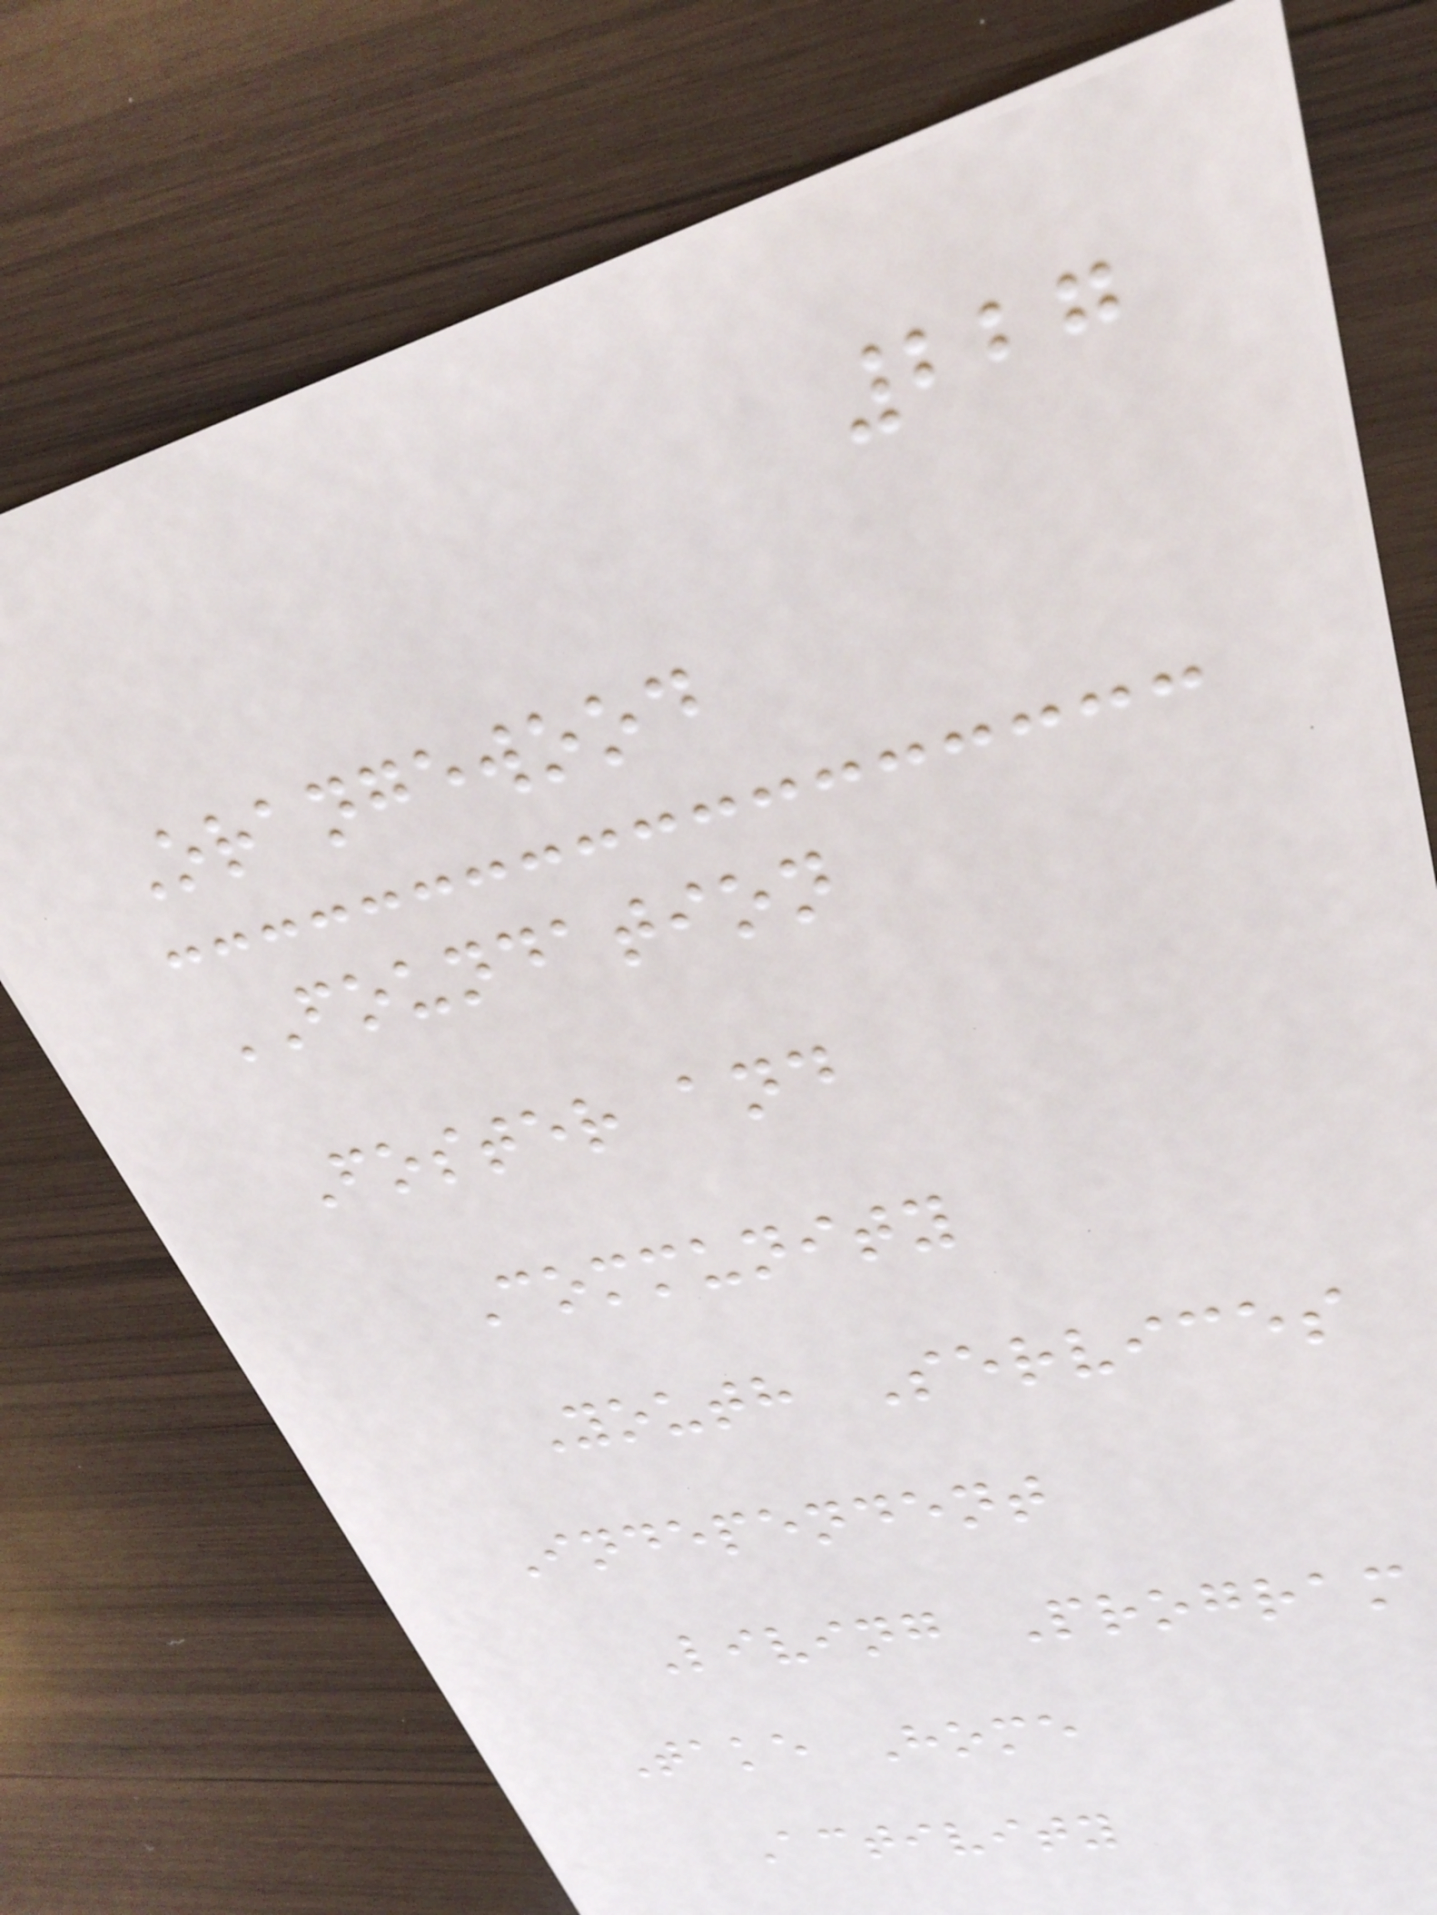227
Orangewood
FOUNDATION
Foster and
Community
Youth Services
Independent
Living Program
Take Home
Activity
